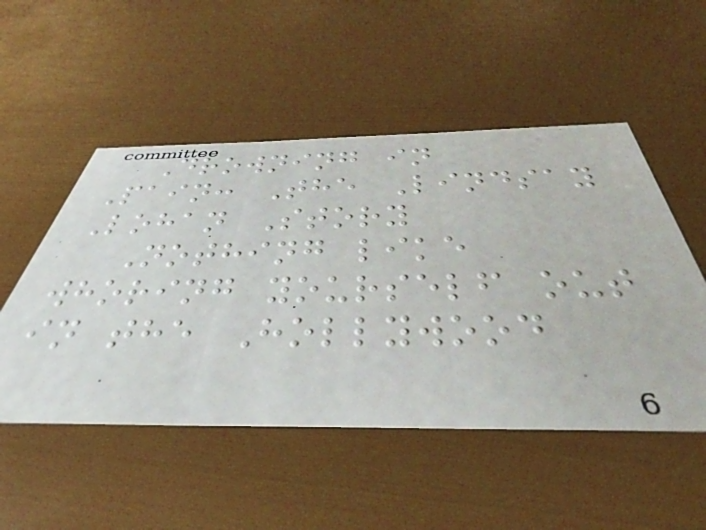Drowning in
Pain: The Lindsay
Lohan Story
Nothing like
whoring yourself out
in the Hollywood
